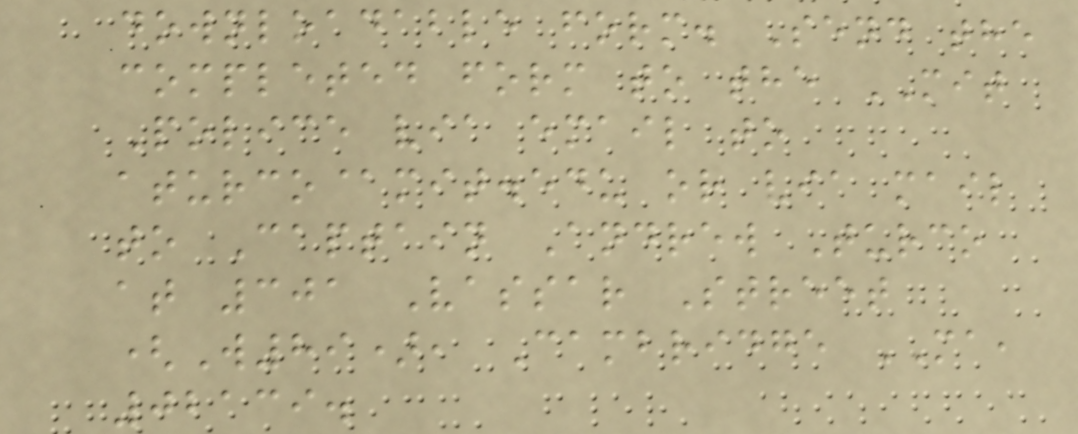downloadable form. Send the
completed form to the MIT
Police via email to
aturco@mit.edu or via mail
to Captain Andrew Turco
at 301 Vassar Street
(W89), Cambridge MA,
02139.
